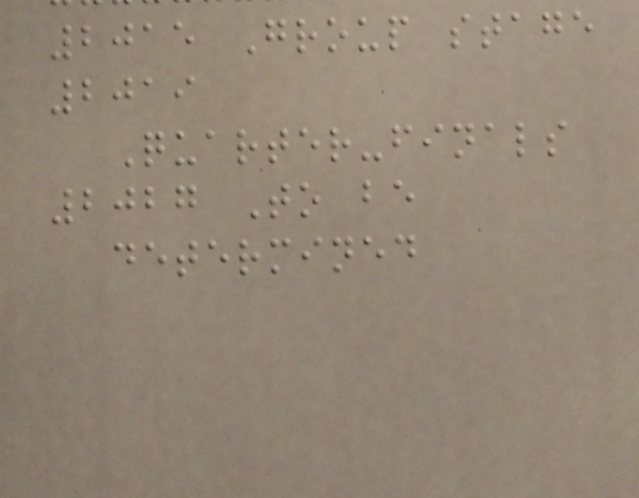2015 Group stage
2019
Quarter-finals
2027 To be
determined
